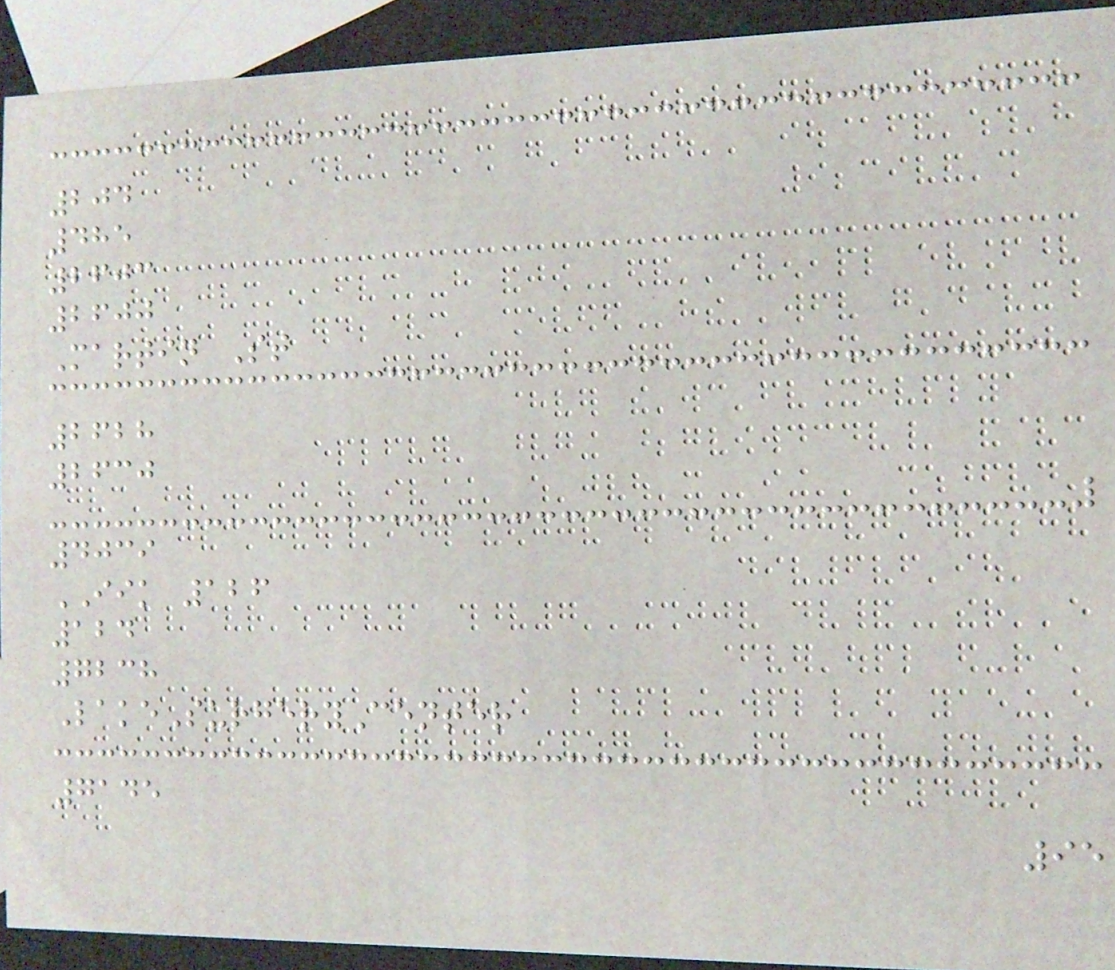204
485
2603
2600
Martin St
2628
2630
4039
IIK 126
124
7238
LakeSurgeryCenter
7145
95
